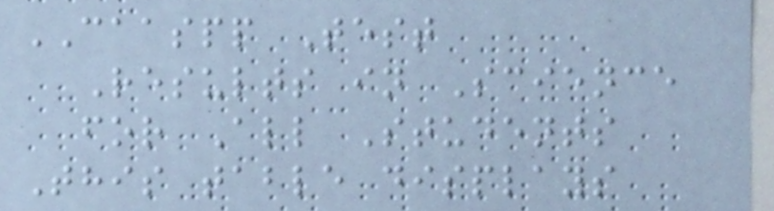CAASPP Test
Results in Science
for All Students
This table displays
